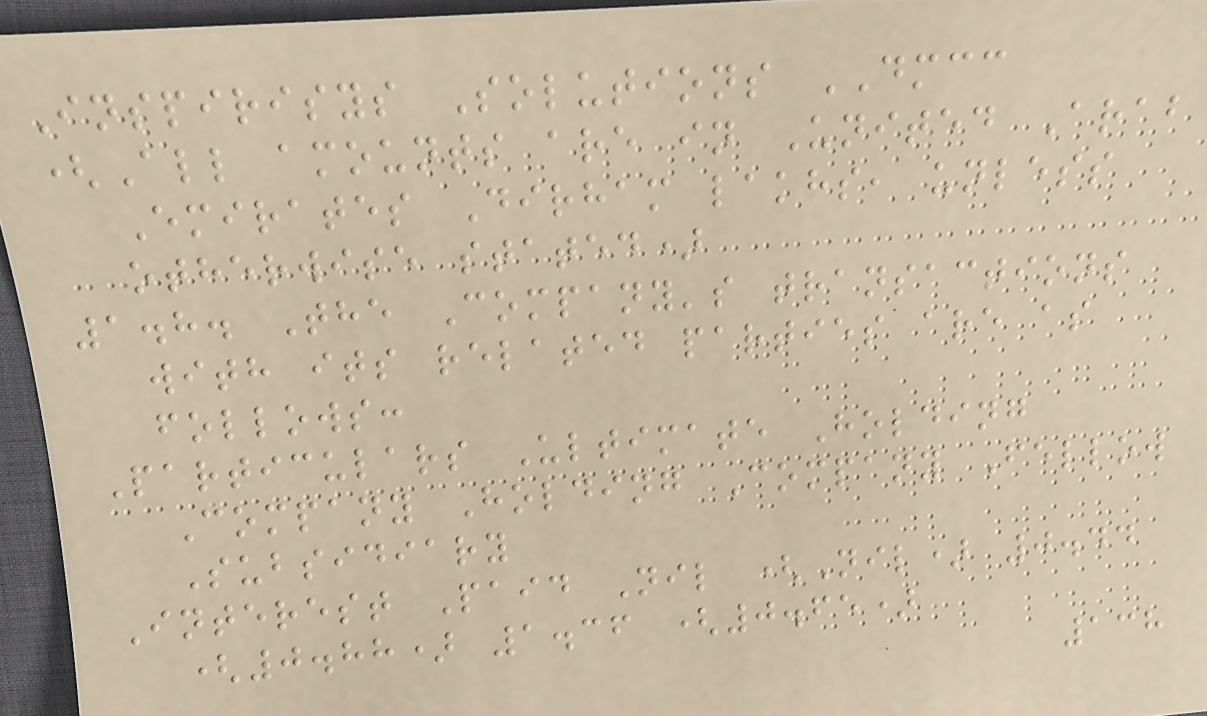Inspirisys Solutions DMCC
(All amounts are in United Arab
Emirates Dirham lakhs, unless
otherwise stated)
1.8. The Company's transactions
with its related parties are as
follows:
Particulars Ultimate Holding
Company Holding Company Fellow
Subsidiary
Interest Paid Nil (Nil) 0.44
(0.88) 1.36 (0.65)
138
